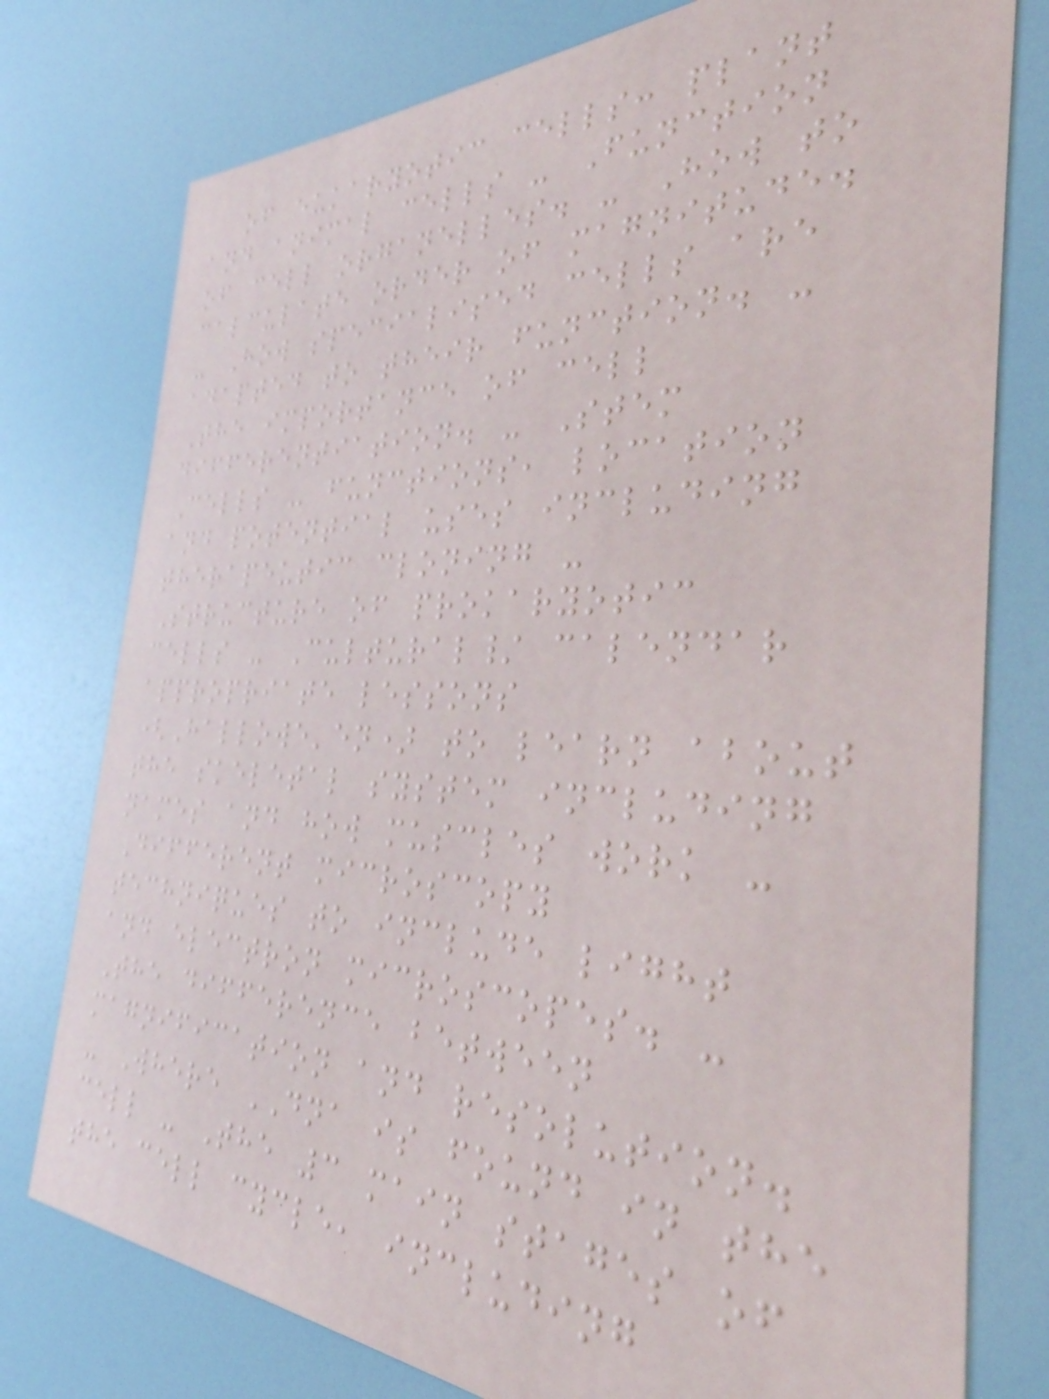of eukaryotic cells: plant
and animal cells - Function
of cell organelles. - How to
calculate order of magnitude.
- How specialised cells are
adapted to their function. -
The importance of cell
differentiation. - Stem
Cells - functions, location
and potential uses including
therapeutic cloning -
Structure of prokaryotic
cells - Cultural/ calendar
appropriate lessons
(Hallowe'en) to learn about
the skeletal system including
names and how muscles work -
Different microscopy
techniques to include light
and electron microscopes. -
The difference between
magnification and resolution.
- Where DNA is found in the
cell - The 3 main stages of
the cell cycle, including
